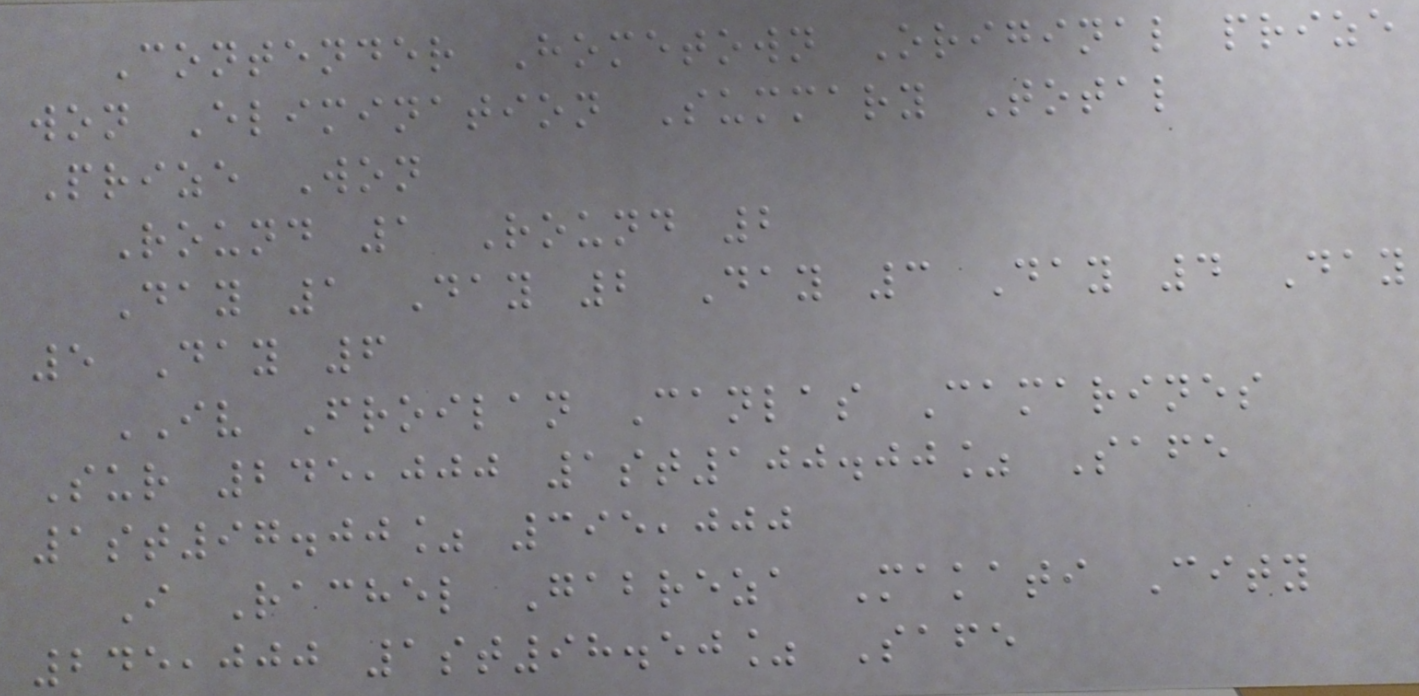Contender Hometown Original prize
won Elimination Summary Total
Prize Won
Round 1 Round 2
Day 1 Day 2 Day 3 Day 4 Day
5 Day 6
IV Froilan Canlas Camarines
Sur 245,000 1st100.00% Safe
1st97.00% 395,000
I Rachel Gabreza Makati City
245,000 1st98.50% Safe
